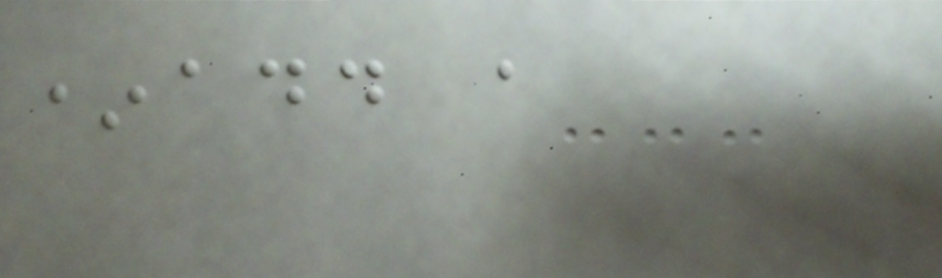*add a
